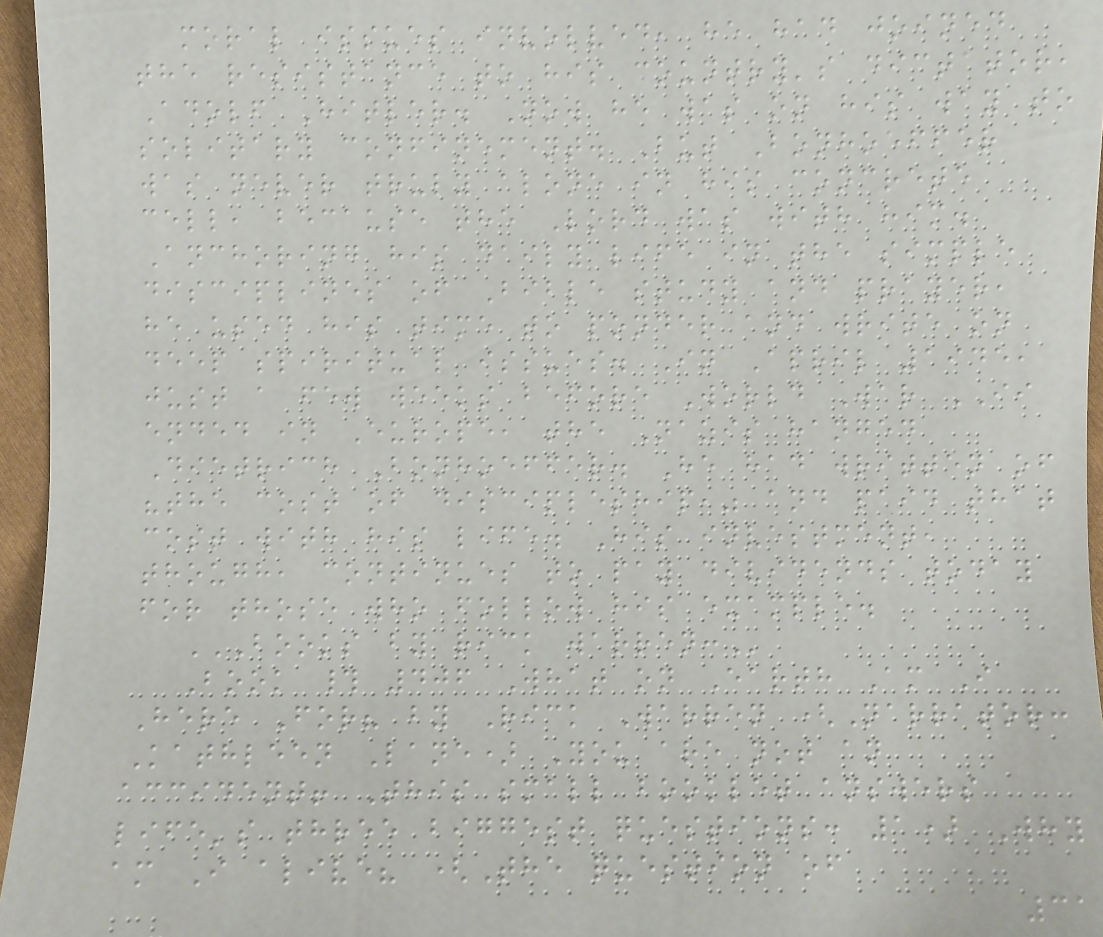moral issues involved, he had joined
the resistance to his country's dictator,
Adolf Hitler. Now he was on his way to
solitary confinement. But Bonhoeffer
was never truly alone in his concrete
cell, because the Lord was with him.
Anchoring his daily life in the simple
disciplines of Bible study and prayer,
he used his time to ponder and write on
deep spiritual issues. In April 1945,
just a few weeks before World War II
ended in Europe, the Nazis hanged
Dietrich Bonhoeffer. He had written of
"the cost of discipleship," and paid that
cost with his life. His investment,
though, continues to pay dividends today
for those who follow his example.
BOOKS BY RICK WARREN:
Book # 406 What on Earth Am I
Here For? by Rick Warren (Narrator:
Kathleen Lane) You are not an
accident! This small booklet answers
life's three biggest questions: 1) Why
am I alive? (The question of
31
